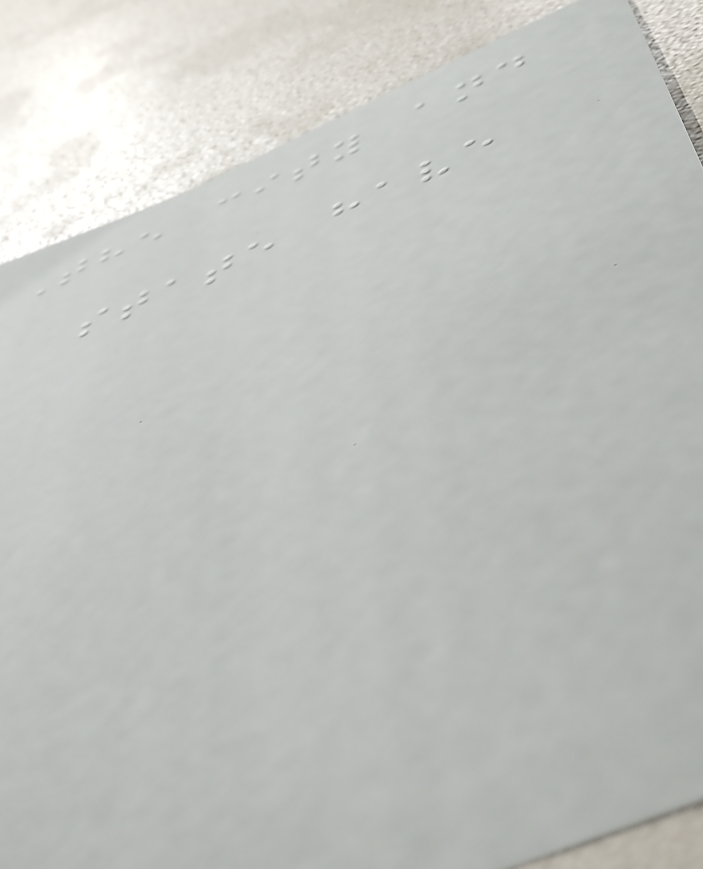The city and
state have
